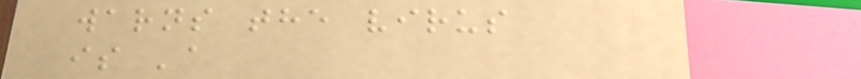warns the virus
is 'a
